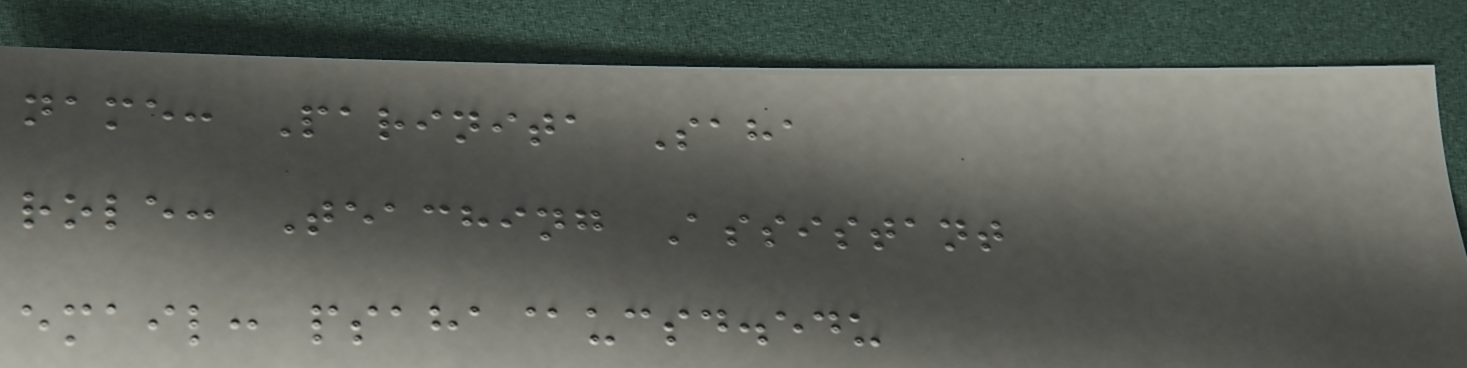name: Parinita Saha
role: Teaching Assistant
email: psaha@ucsd.edu
